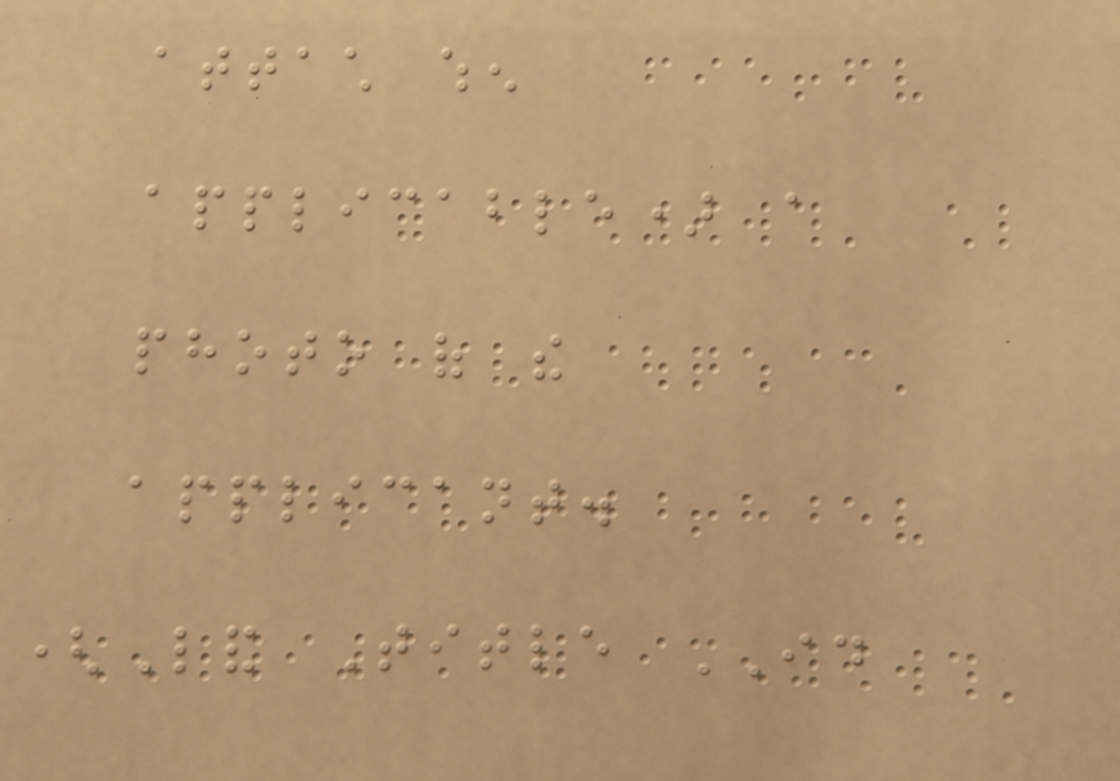attach when
applicable) a
photo of the
applicant.
(Land Title ID
